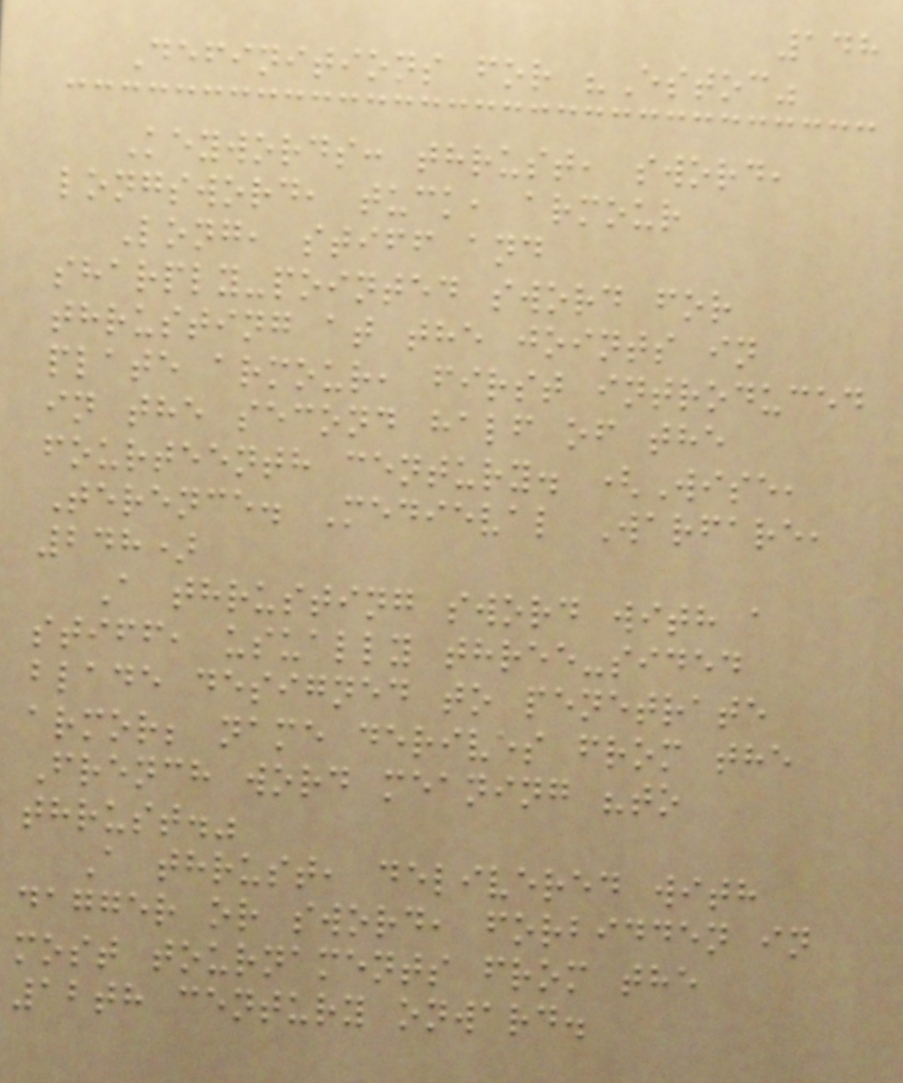148
Definitions for "Estoc"
Keywords: thrust, sword,
longsword, tuck, armour
Long, stiff and
sharply-pointed sword for
thrusting at the joints in
plate armour, first introduced
in the second half of the
fourteenth century. (Wise,
Terence. Medieval Warfare,
248)
A thrusting sword with a
stiff, usually three-sided
blade designed to penetrate
armor; name derives from the
French word meaning "to
thrust."
A thrust, delivered with
dagger or sword, forbidden in
most tournaments from the
12th century onward.
